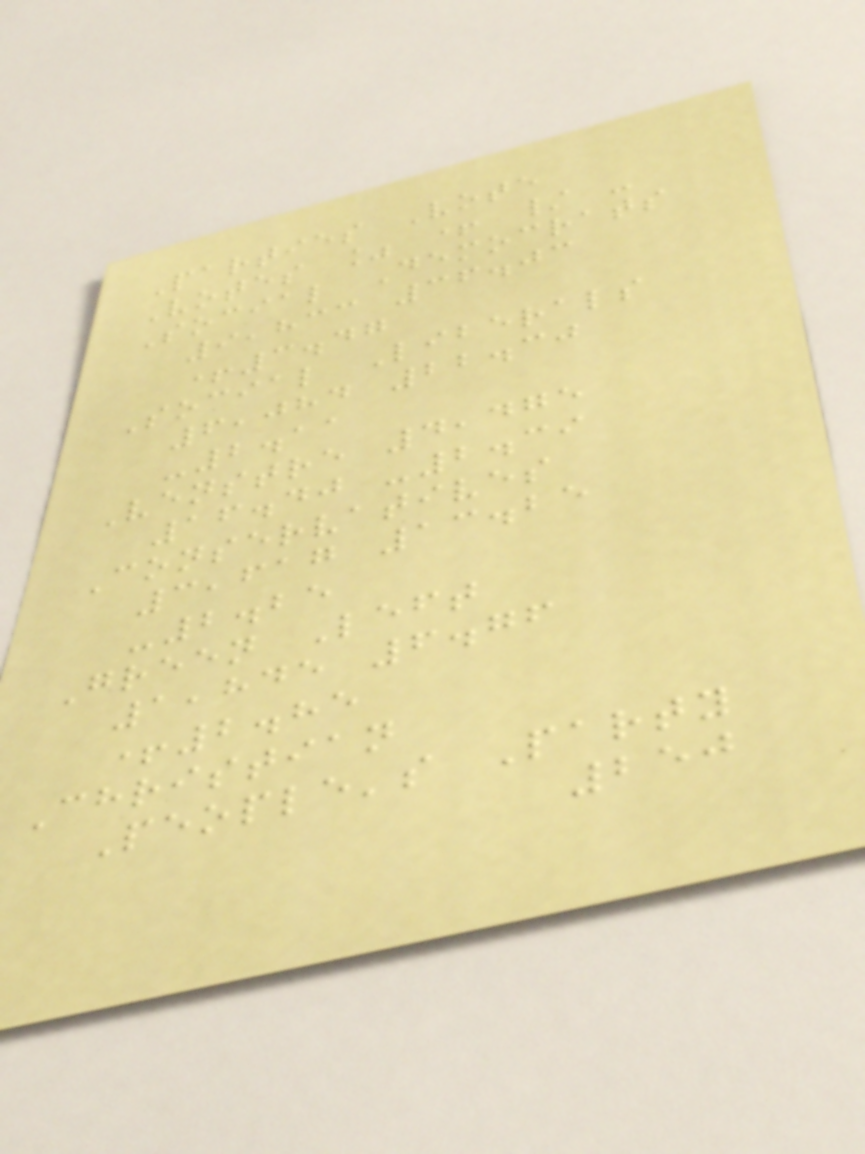Parties Vote
Votes % + / -
Social Democrats
9,833 36.03
+3.47
Social Liberals
6,084 22.30
-2.11
Venstre 4,475
16.40 -2.39
Conservatives
3,617 13.25
-2.25
Green Left
1,845 6.76
+2.85
Christian
People's Party
250
